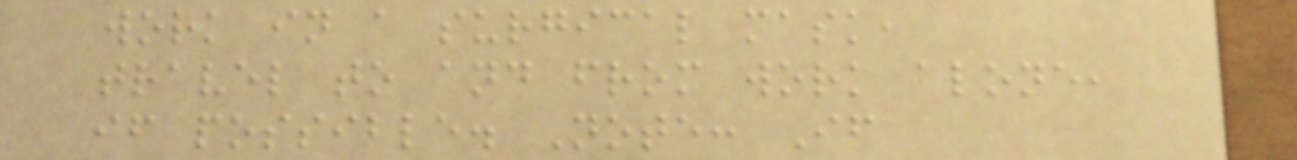work in a surgical mask,
travel to and from work alone,
if possible. Note: If
